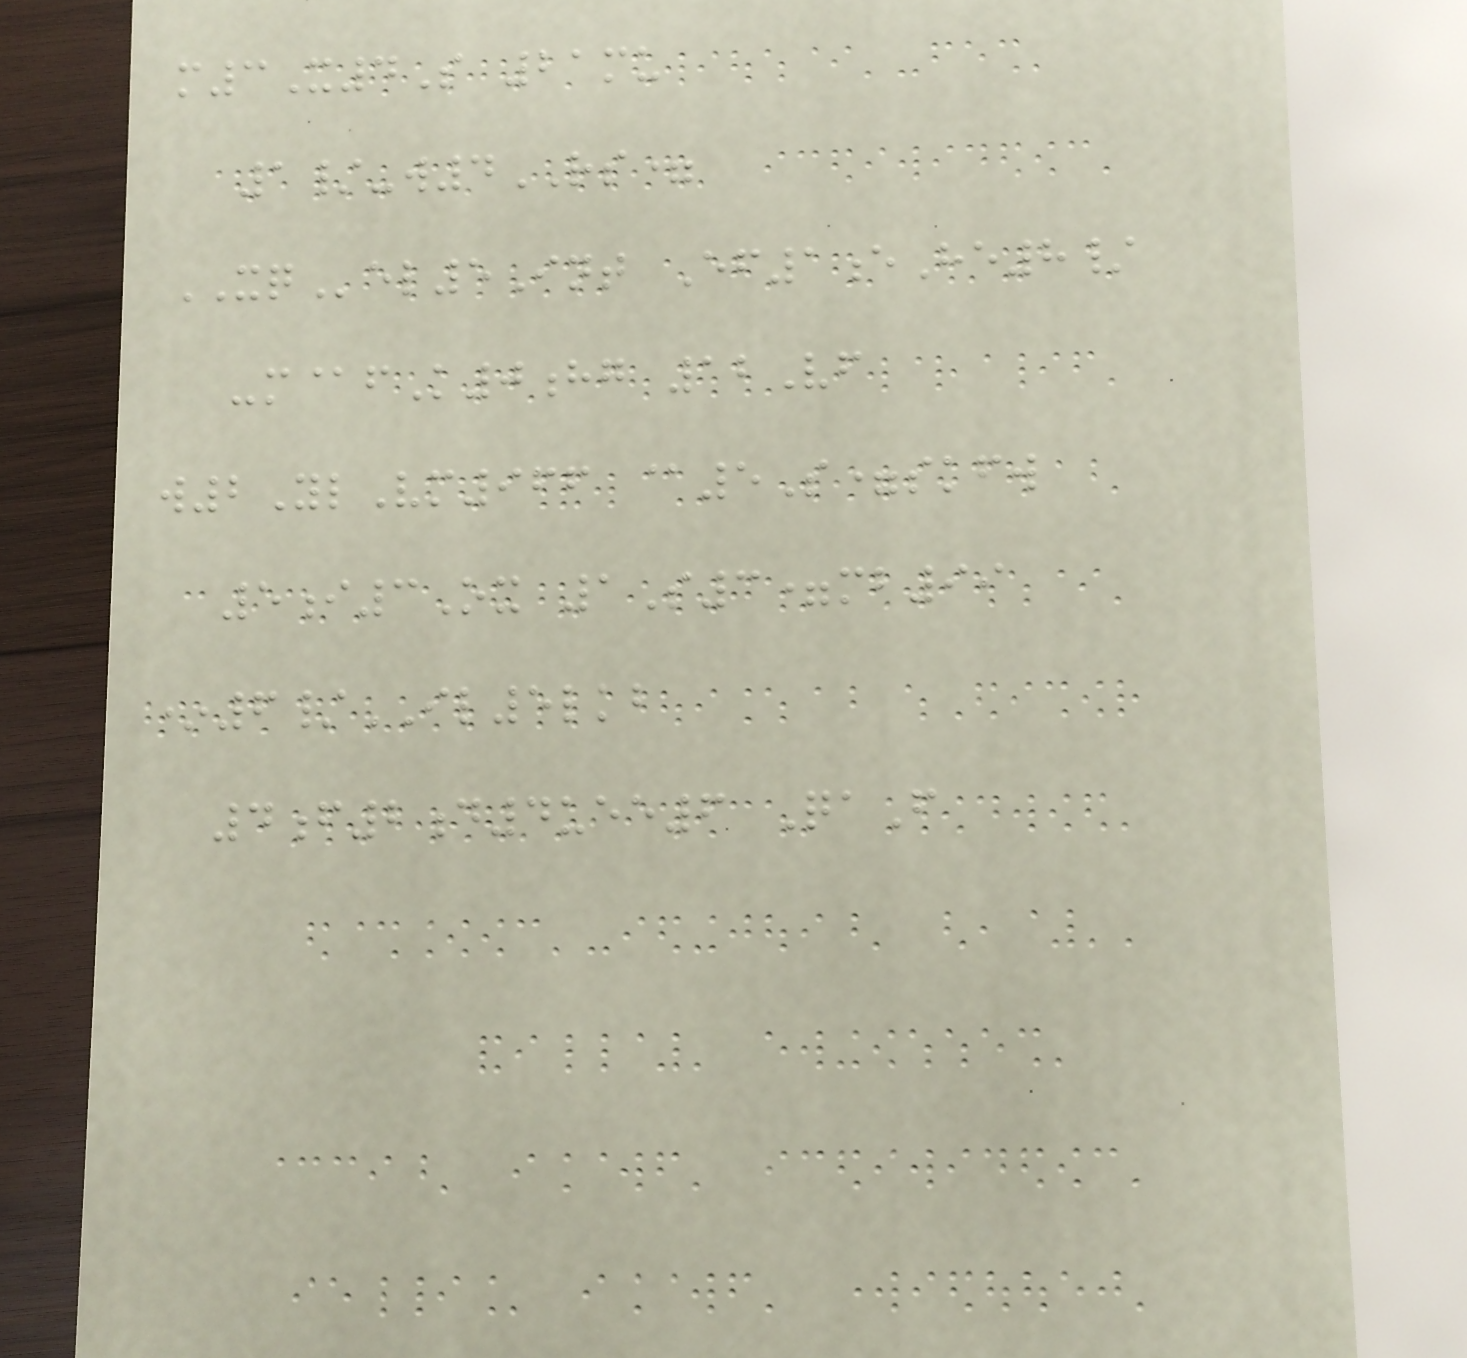m3X4S 21mu
1/-w4RS=
XQel5Int Ef1eHe8/
-m@fK0hg 12Vf
w2YlVm966 @5S=skfw
5i3Ox 1S3=mb99
*6/IL5lkb
4f2d4uee6 QaF
